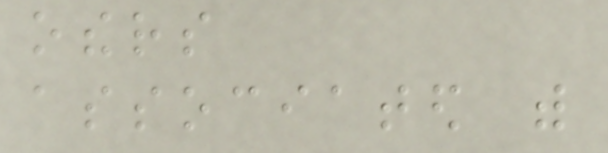others
associated with
